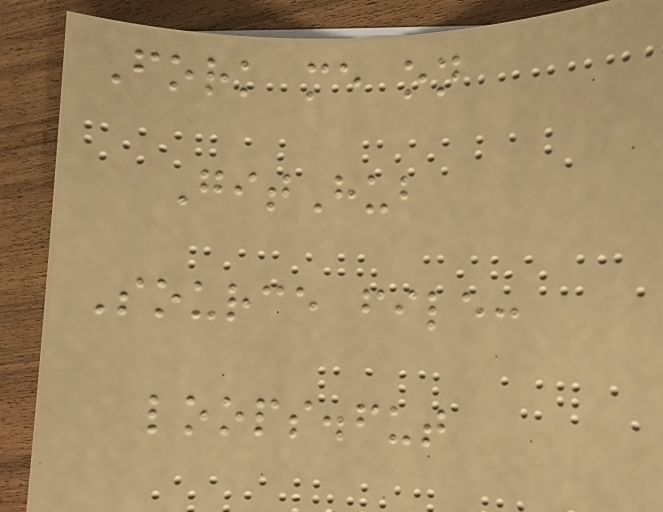Fork me on
GitHub
Source file:
loops.fut
